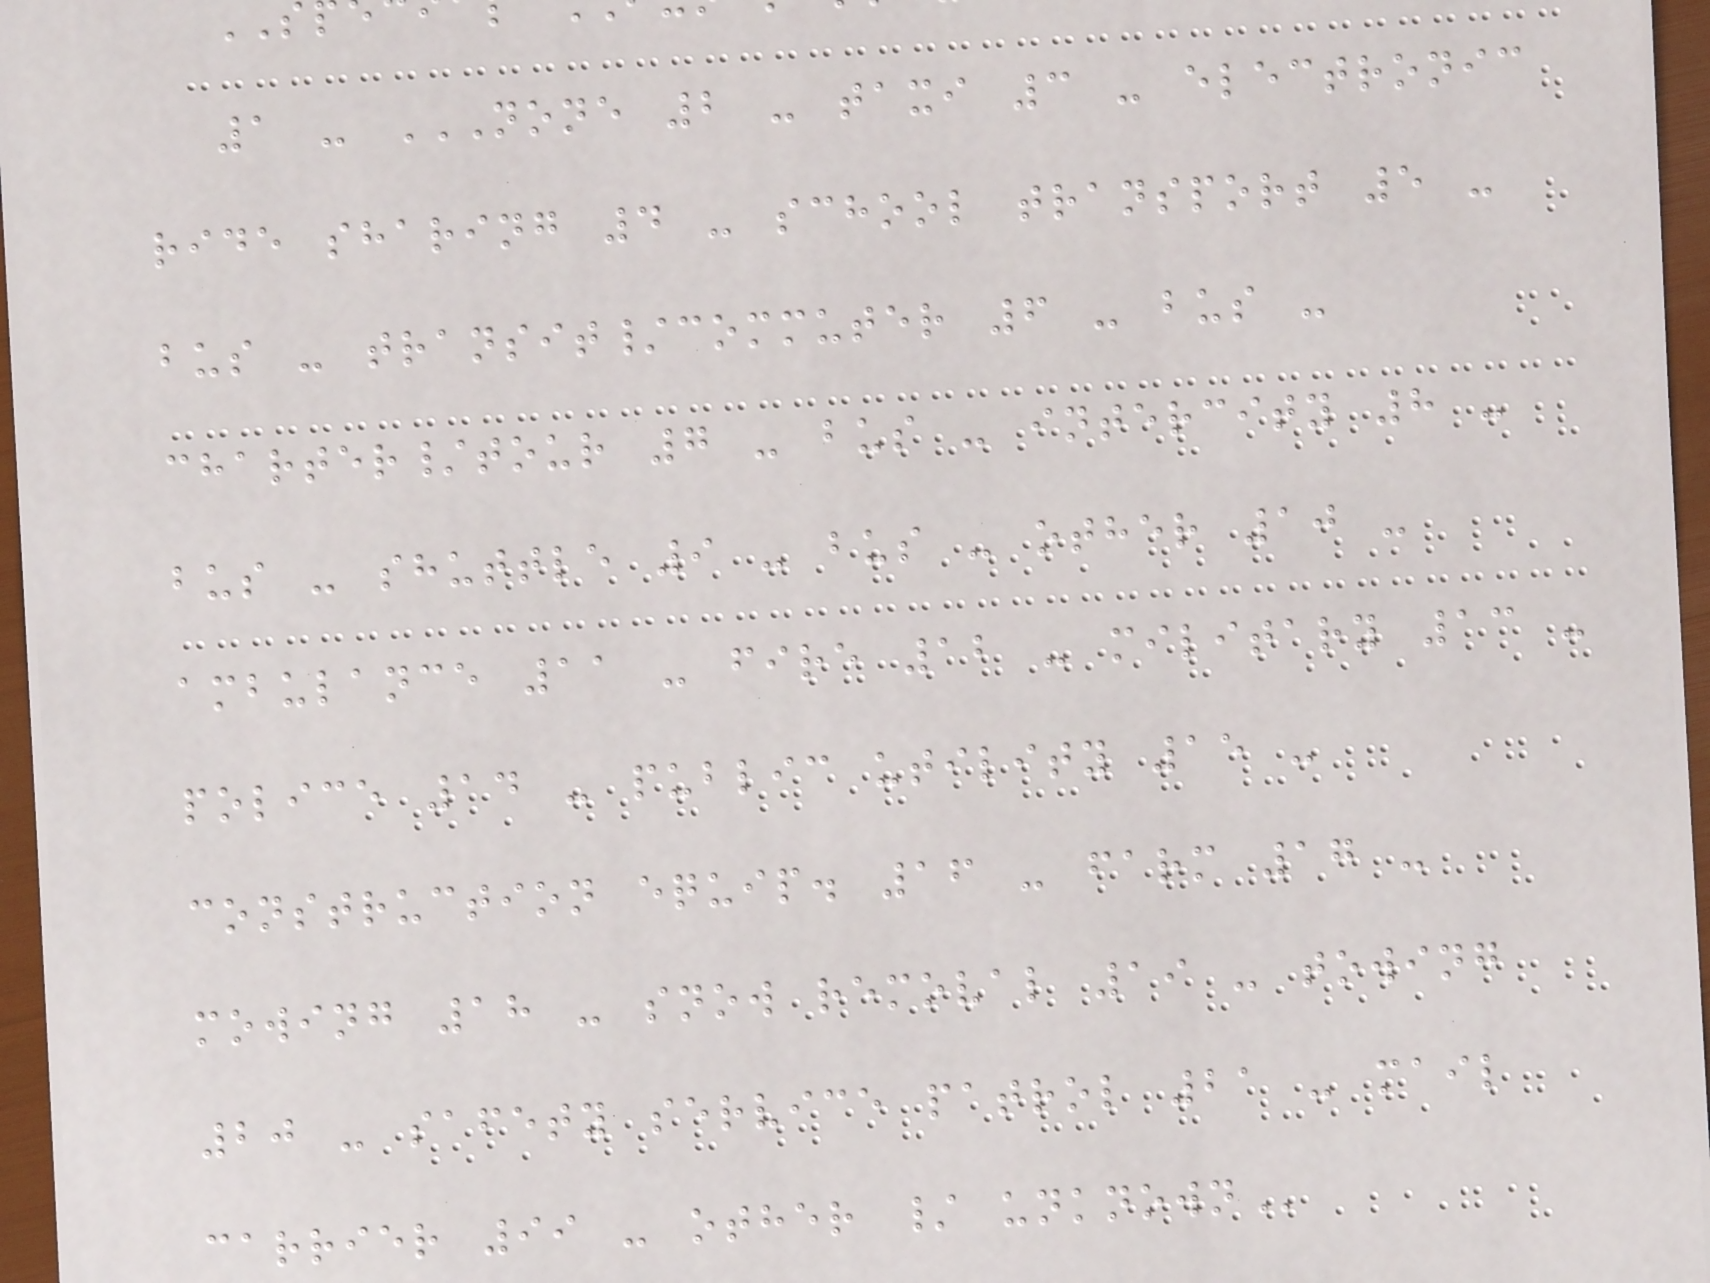1 - NONE 2 - TAXI 3 - ELECTRONIC
ride sharing 4 - school transport 5 -
bus - transit/commuter 6 - bus -
charter/tour 7 - bus - intercity 8 -
bus - shuttle 9 - bus - other 10 -
ambulance 11 - fire 12 - military 13 -
police 14 - public utility 15 -
construction equip. 16 - farm 17 -
mowing 18 - snow removal 19 - towing
20 - safety service patrol 21 - mail
carrier 99 - other /
